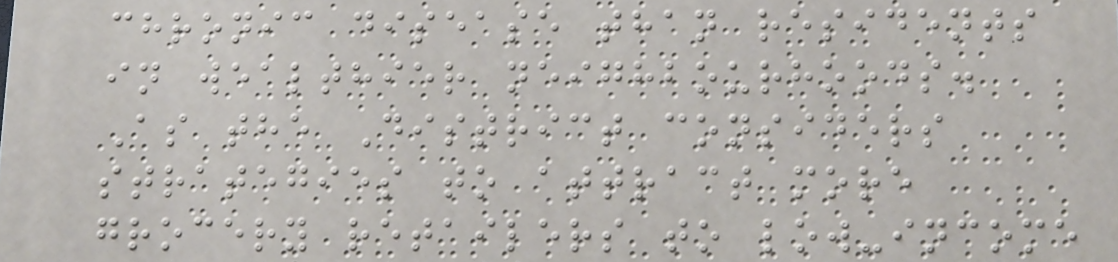chronic disease than residents
in wealthier neighbourhoods.
As the District considers
strategies to attract more
grocery retailers to low-income
